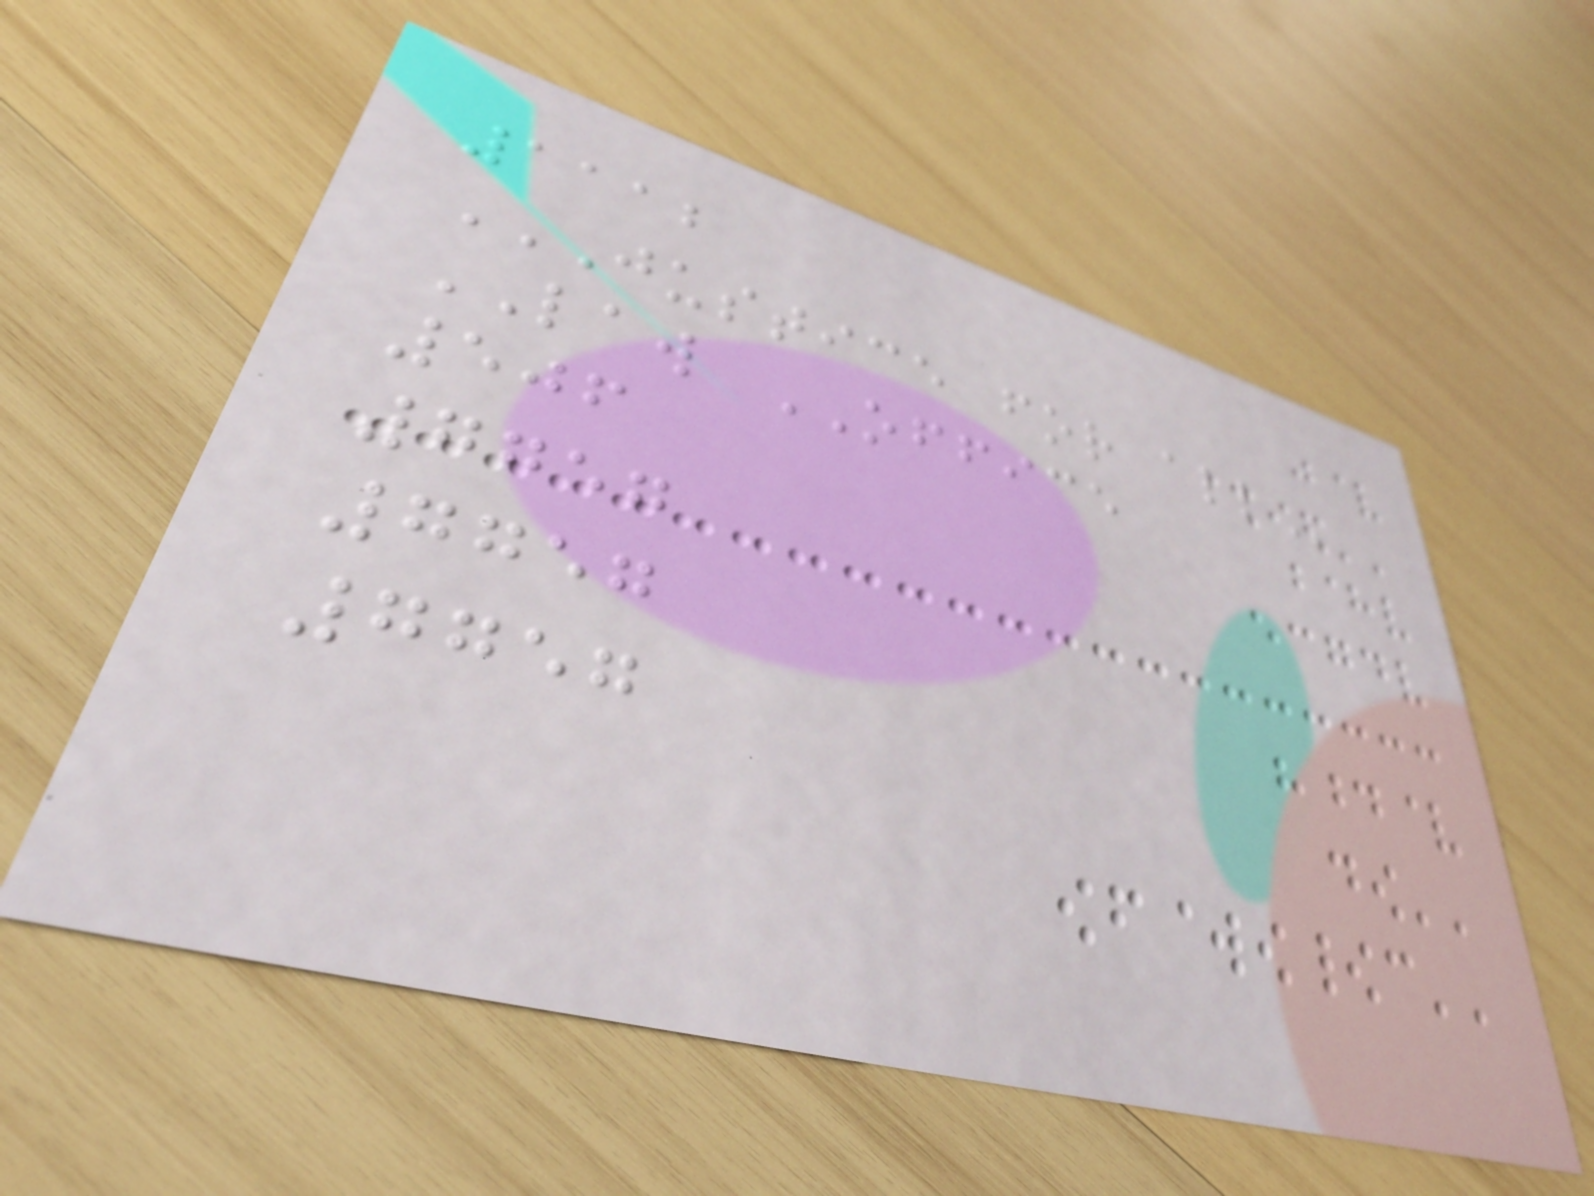1112
JUSTICE FOR ALL
LAW OFFICE
506
7757
7757
7757
